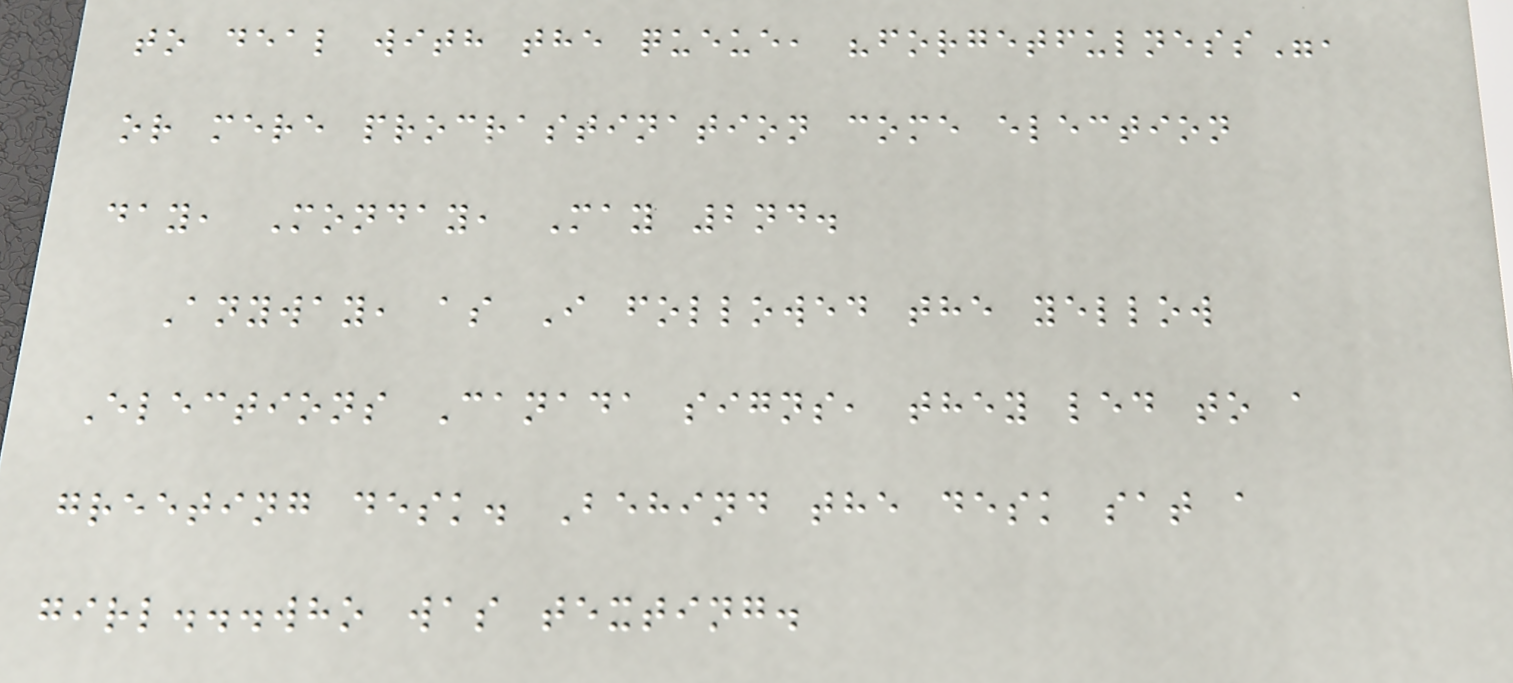to deal with the queue, "forgetfulness",
or mere procrastination come election
day, Monday, May 2nd.
Anyway, as I followed the yellow
Elections Canada signs, they led to a
greeting desk. Behind the desk sat a
girl...who was texting.
